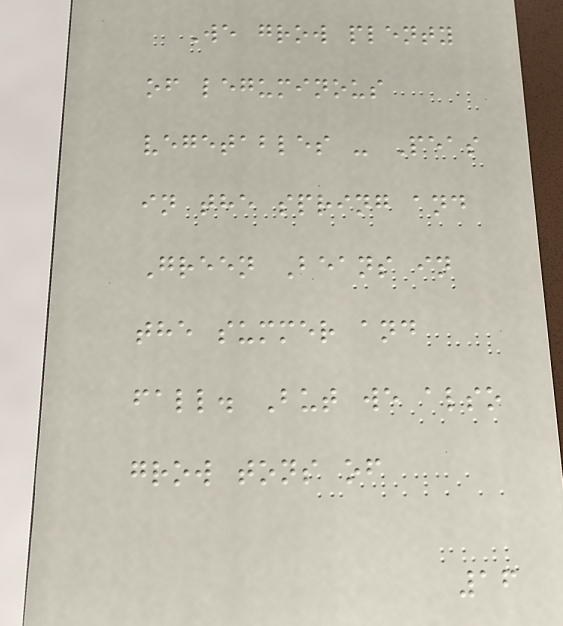We grow plenty
of leguminous
vegetables - Peas
in the spring and
Green Beans in
the summer and
fall. But we also
grow tons of
16
